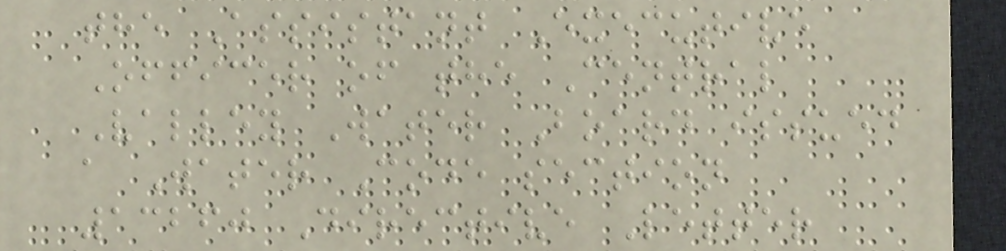the Assistant Executive
Officer of the Central
Valley Water Board issued
a Water Code section
13260 Directive Letter
